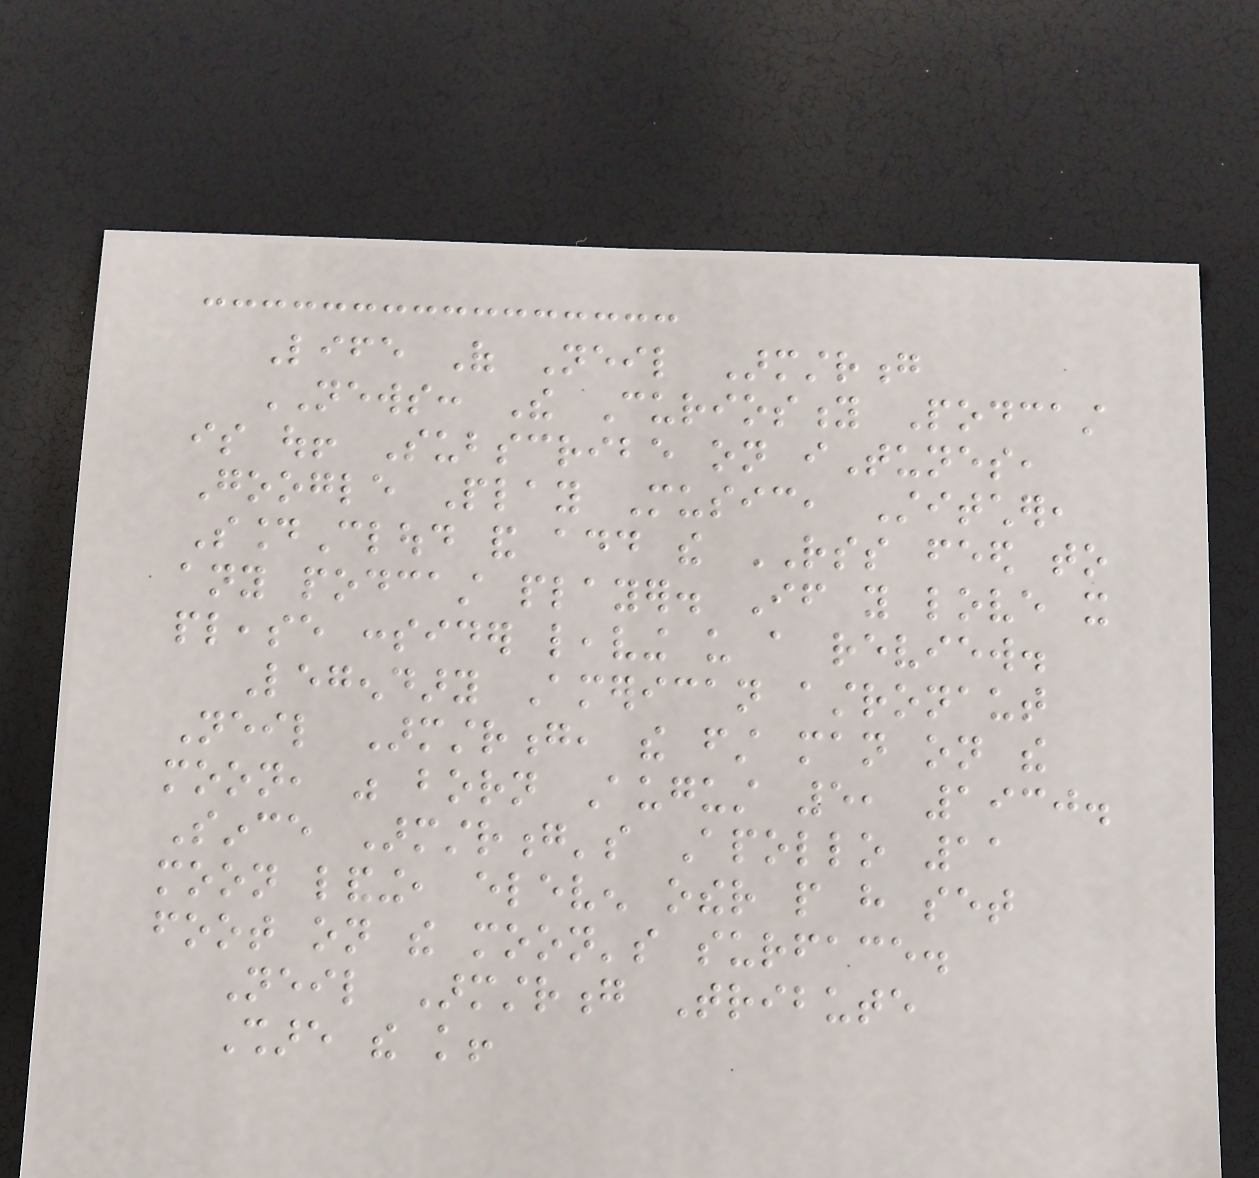Life Of Neil Armstrong
NEWS: The Curiosity Podcast
is out! Subscribe on iTunes,
Google Play Music, Stitcher,
SoundCloud and add the RSS feed to
any podcast player. If you love it
please consider leaving us a review.
Legendary American astronaut
Neil Armstrong, the first man on the
moon, was born August 5, 1930.
Since Armstrong's Apollo 11
moon landing, eleven other people have set
foot on the moon's surface.
Neil Armstrong Tribute
Share the knowledge!
